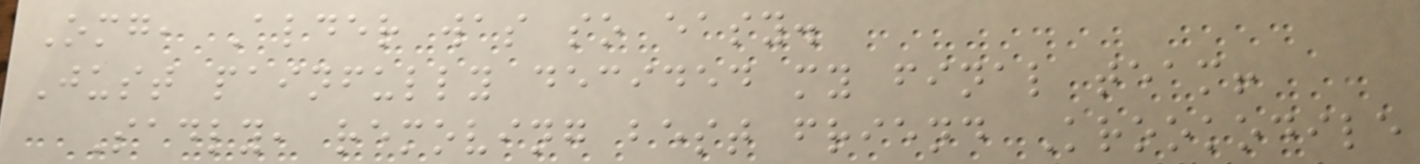Omg, Alder was so easy.
Just painfully decided my final team!
Sadly, removing best friend Krookodile
